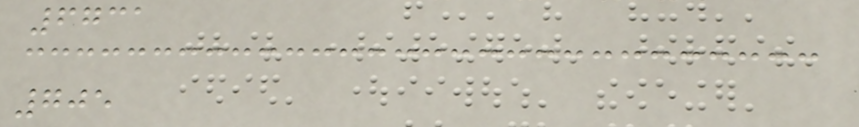6731
705
